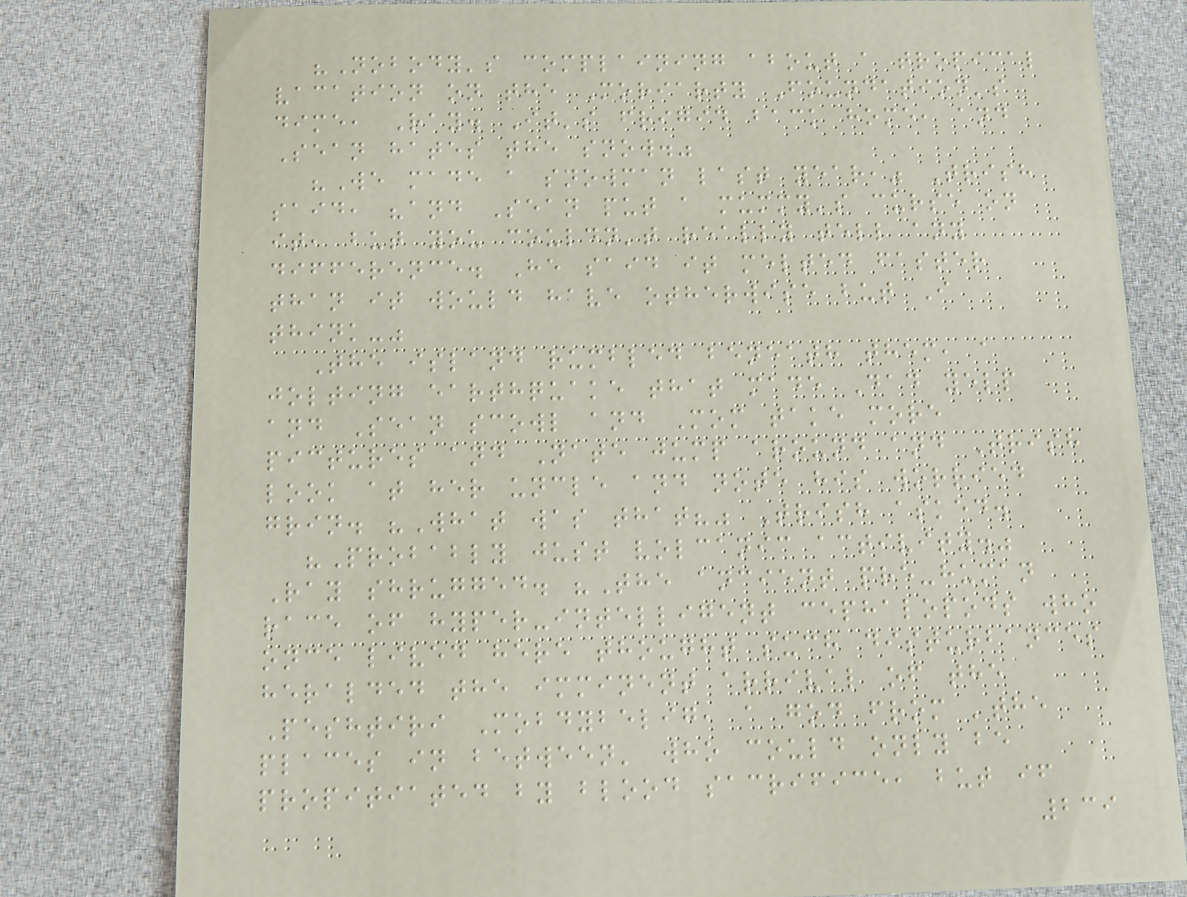"Nobody's complaining about a tropical
vacation on the Moriarty Foundation's
dime, Ray. It's frigid back home, and
Sean hates the snow."
"We made a snowman last year," Trish
said, "and Sean put a mummy's curse on
it, but you couldn't really tell any
difference. He said it melted faster
than it would have otherwise but I
think-"
The island rumbled beneath them, a
jolting earthquake that made Dad yelp
and Sean scowl and Mom take more
pictures and Nate jump around and Trish
look at her uncle and note his worried
grin. "What was that?" Trish asked.
"Probably just volcanic activity."
Ray shrugged. "The ancient pre-human
race of hyper-intelligent cephalopods who
once lived here thought such disturbances
heralded the imminent arrival of the
Peshtiri Mobdybelig, a god from 'the
places in between' who could only be
propitiated by blood sacrifice, but if
239
